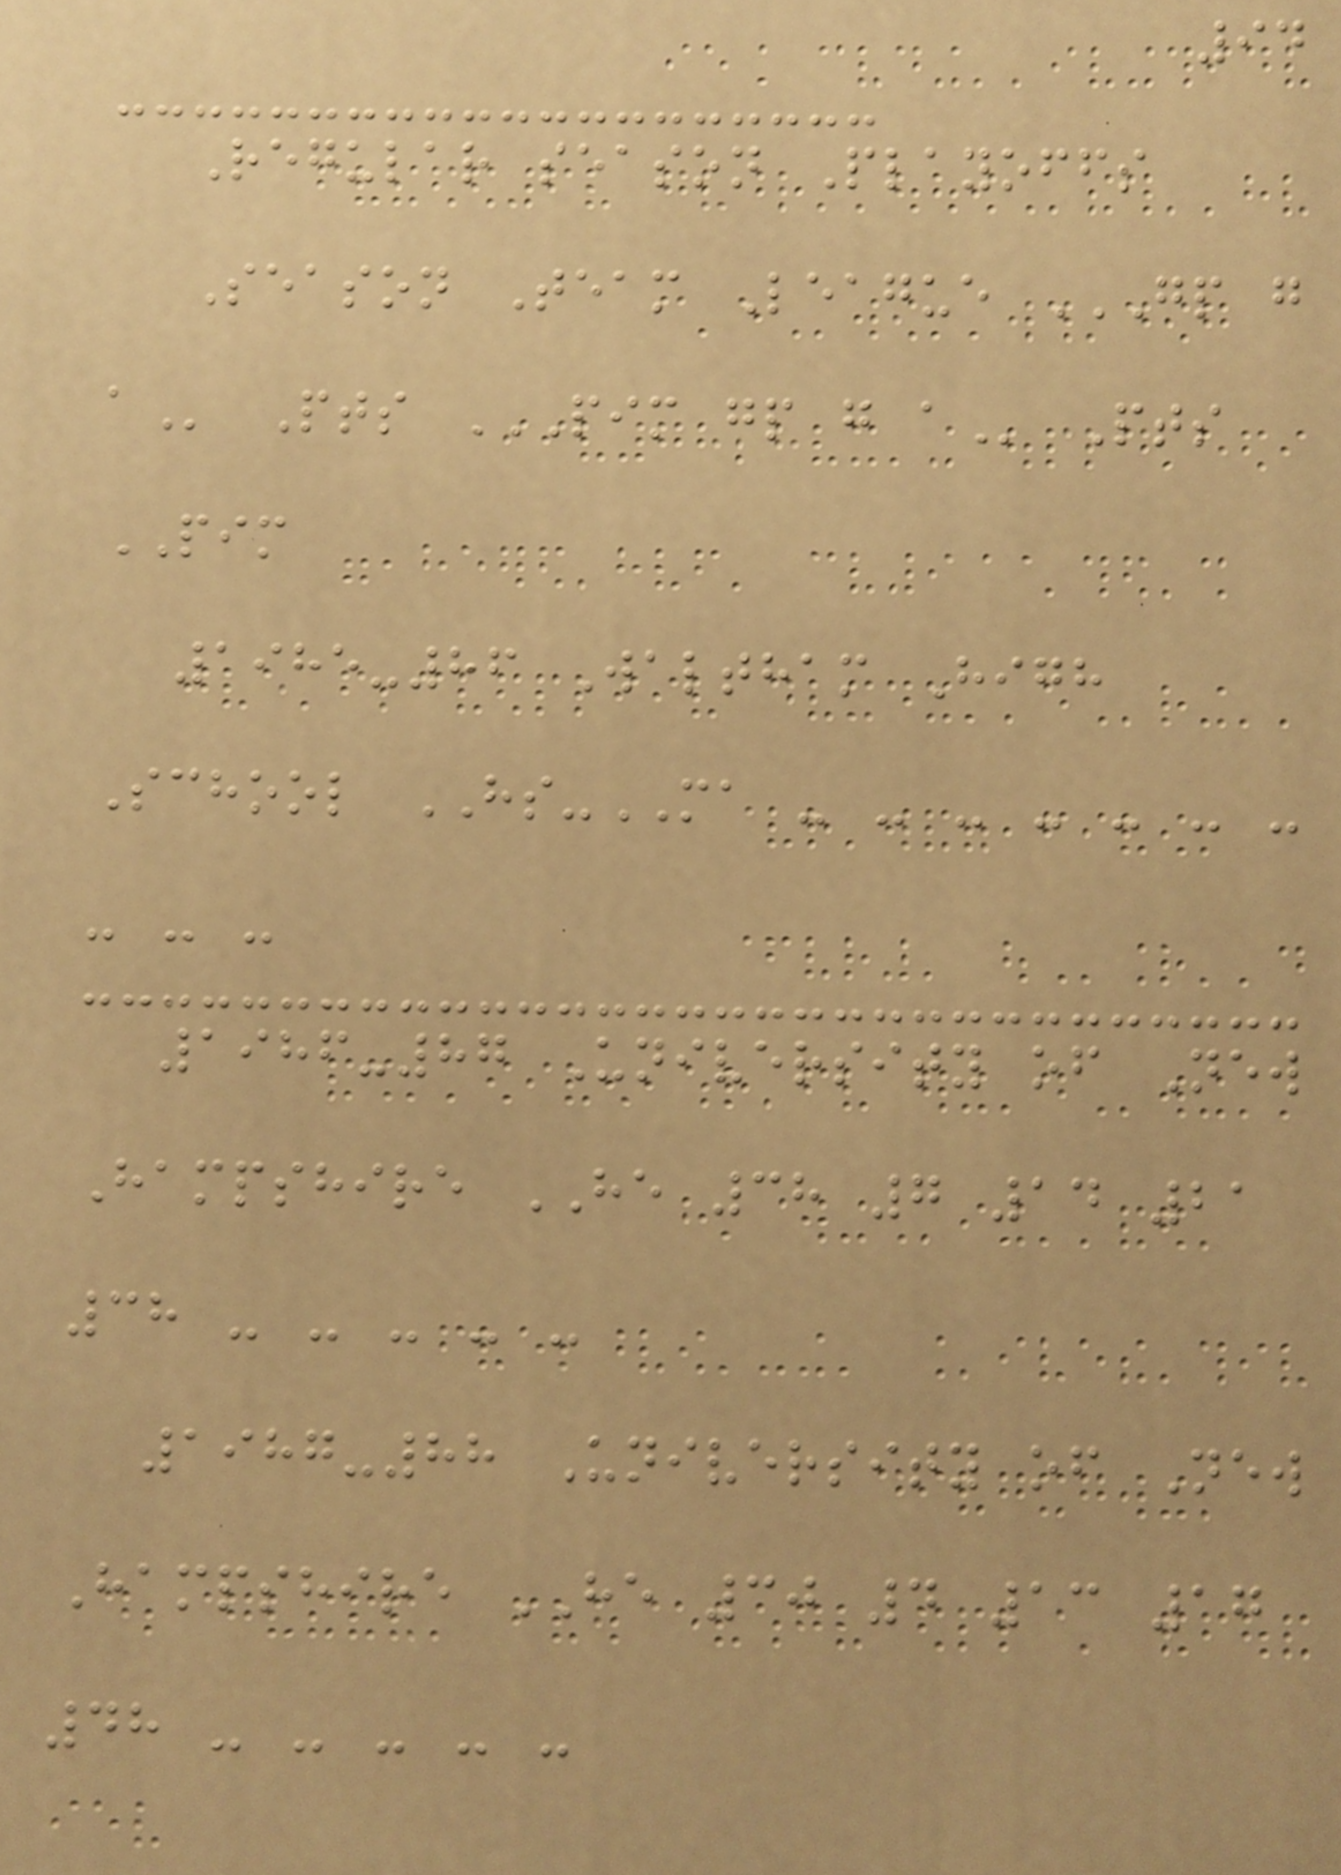94
Regular season Playoffs
Season Team League GP G
A Pts PIM GP G A Pts
PIM
1985-86 Waltham High
School HS-MA - - - - - - -
- - -
1986-87 University of New
Hampshire HE 38 7 14 21
38 - - - - -
1987-88 University of New
Hampshire HE 30 4 13 17
48 - - - - -
